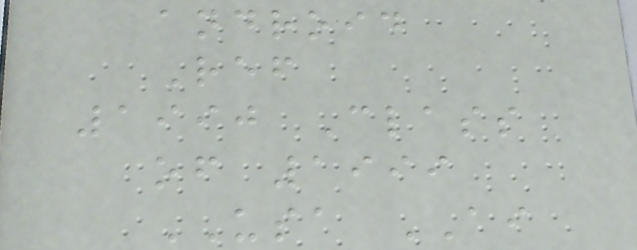android
Ref
1990 Class
of 1999
USA AI
